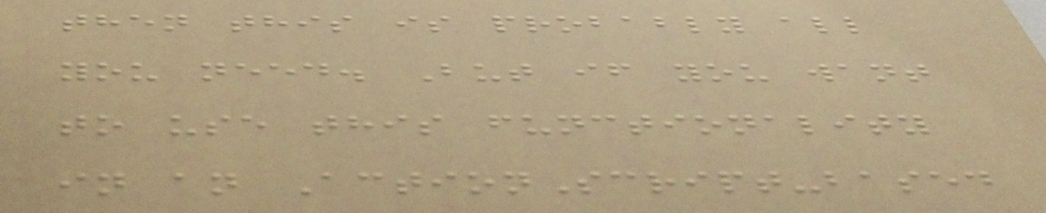then this is probably all
you need. But if you want
to use this functionality
in an ActionScript-based
